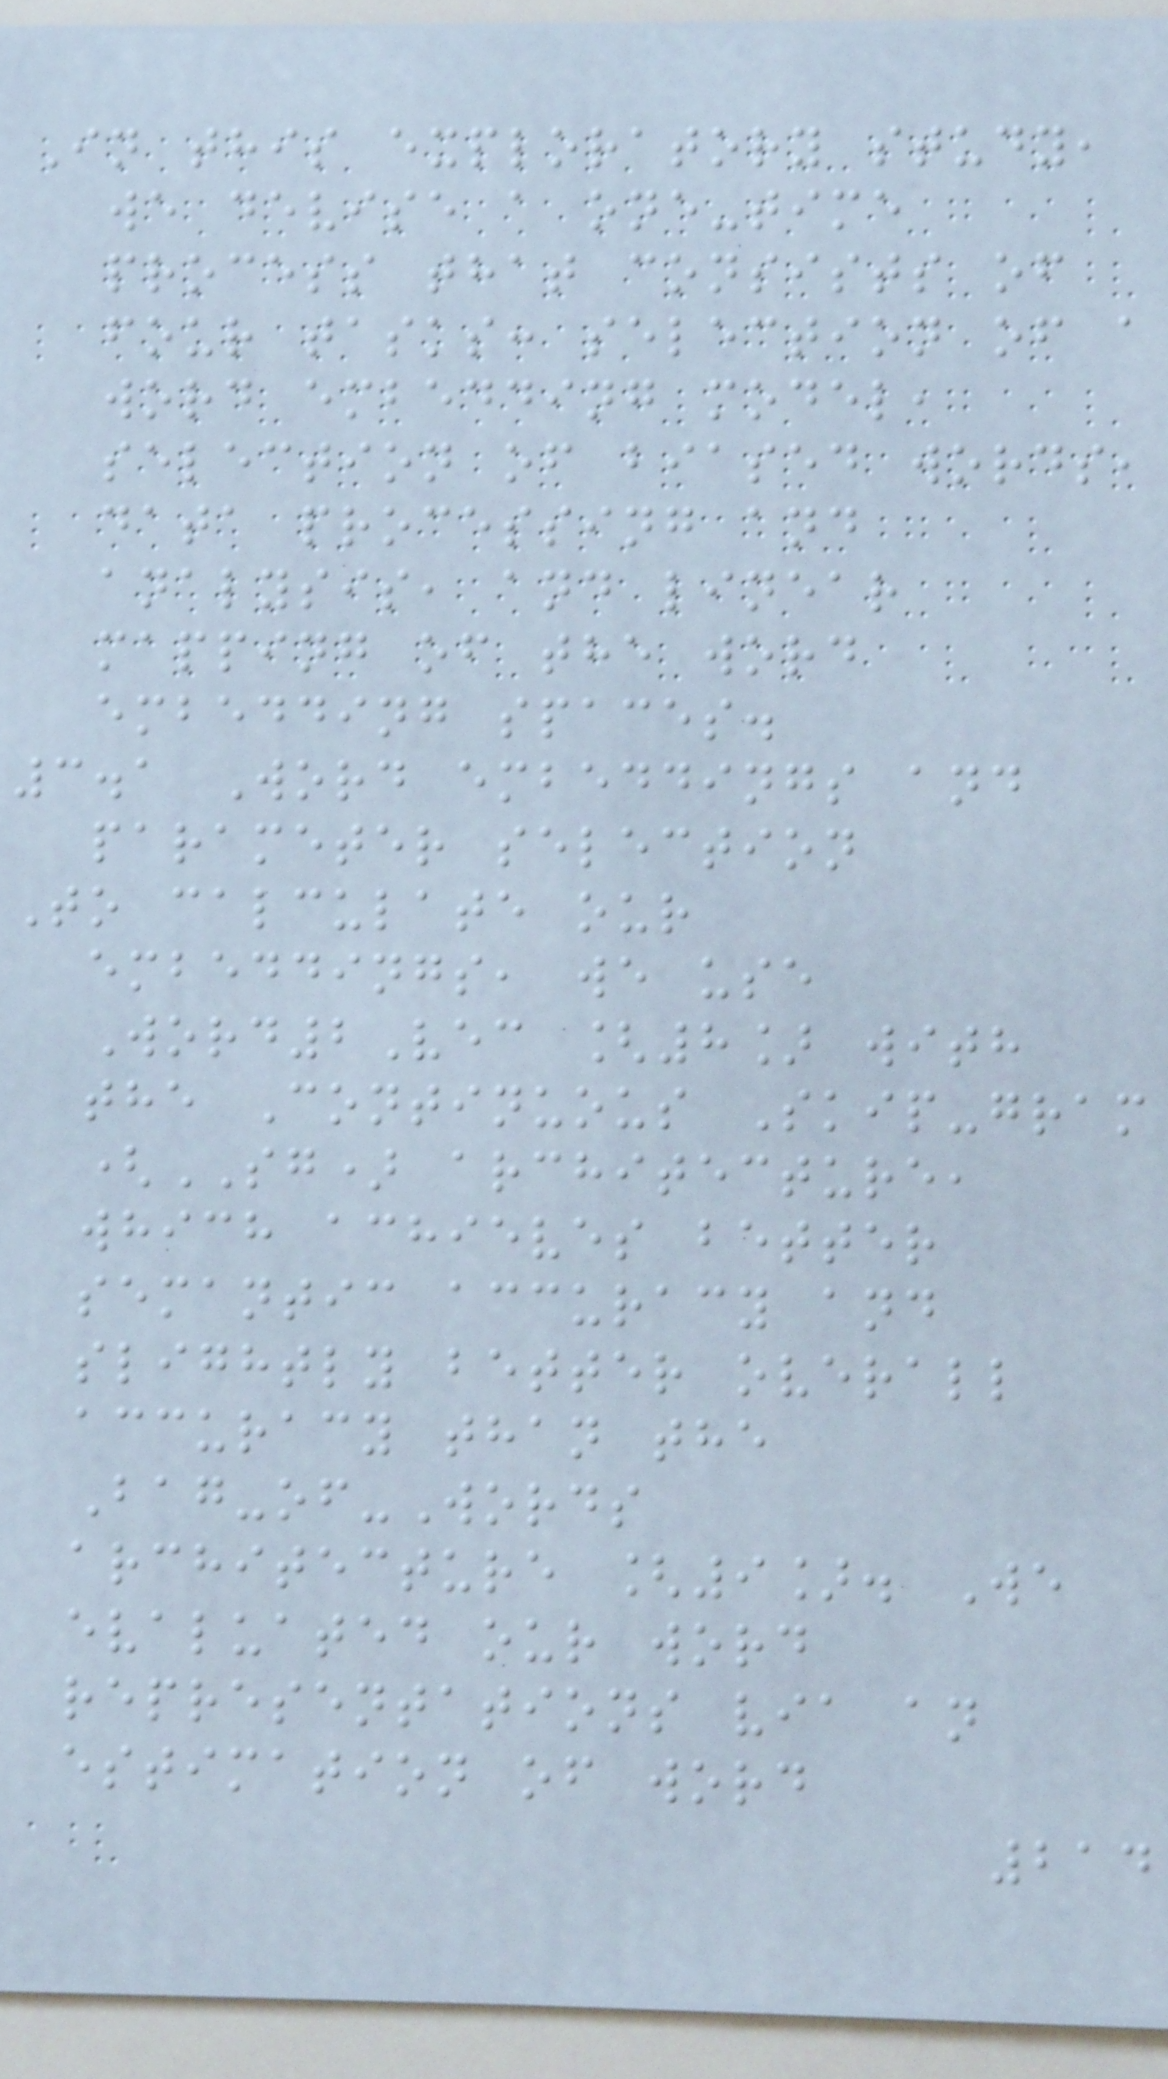In this exploratory study,
we devise a one-time
process that consists of
four tasks: selection of a
word embedding model,
selection of biased words,
data processing and
analysis, and linear
mapping of the word
embedding spaces.
3.1 Word embeddings and
parameter selection
To calculate our
embeddings, we use
Word2Vec [8] with
the Continuous Skip-gram
(SG) architecture,
which achieves better
semantic accuracy and
slightly better overall
accuracy than the
Bag-of-Words
architecture [9]. We
evaluated our word
representations via an
estimation of word
214
